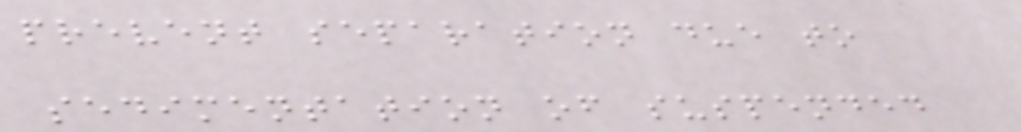prevent separation due to
sedimentation of suspended
